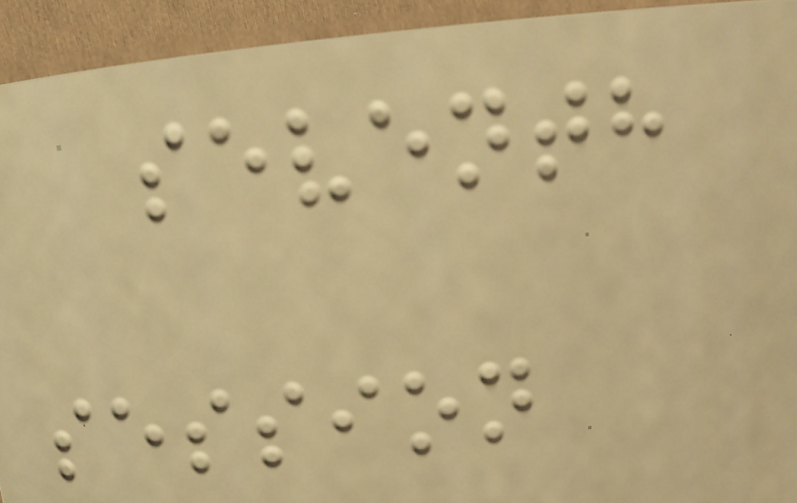seventh
session
